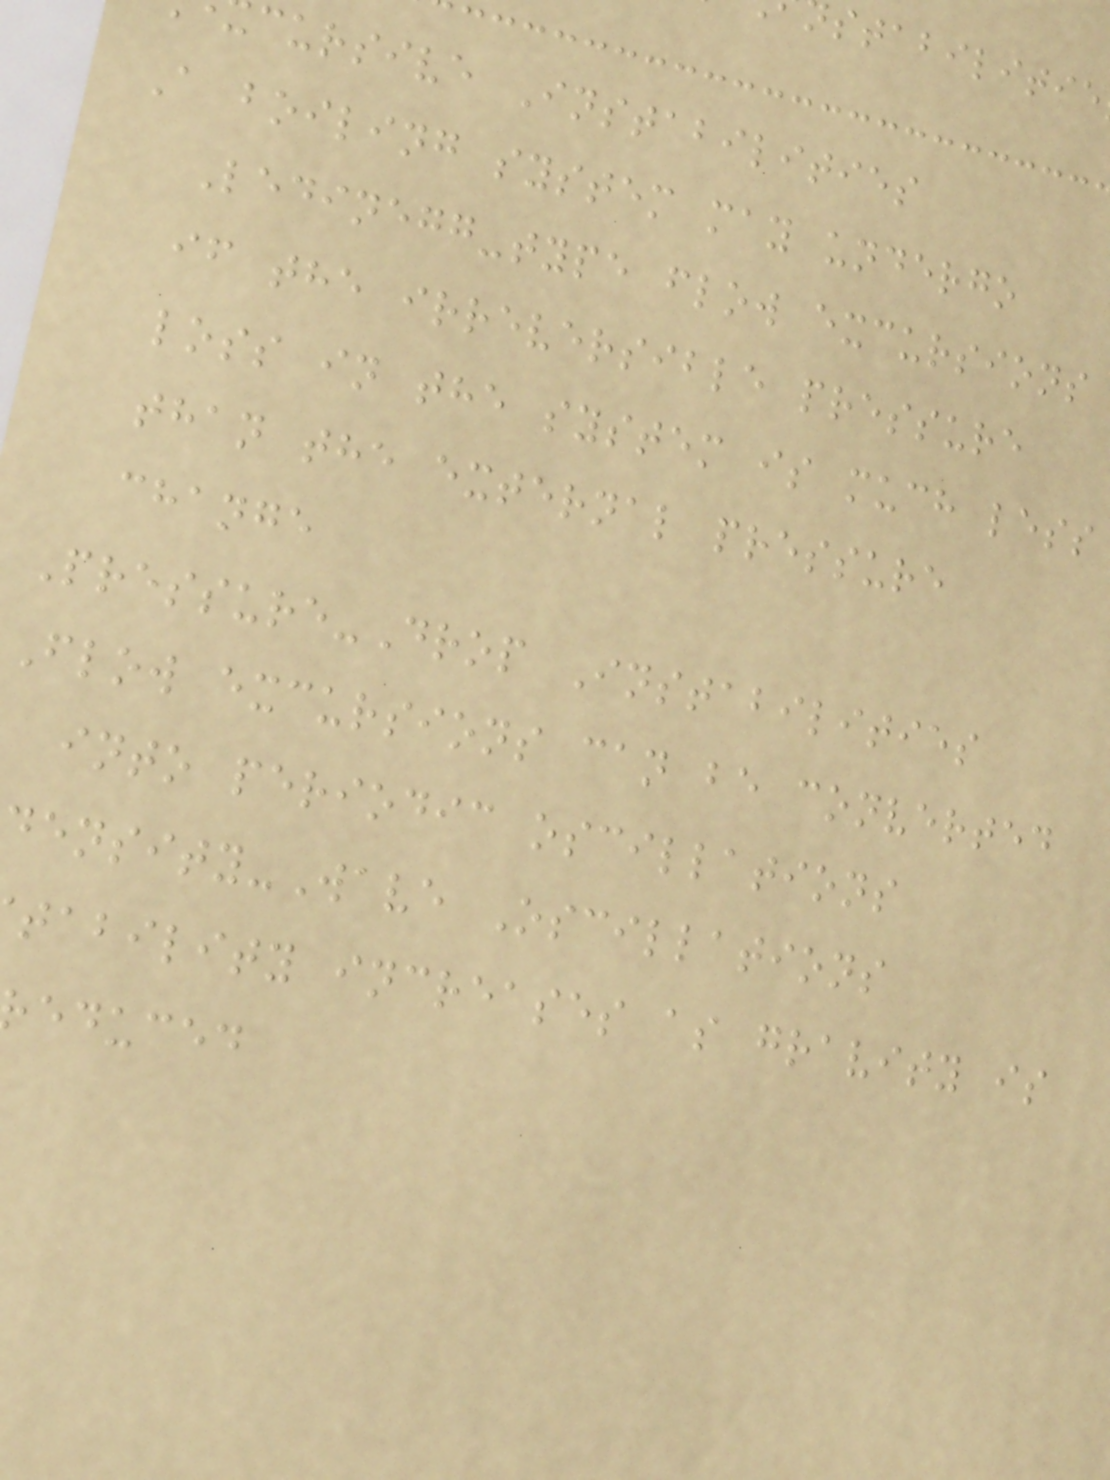cursive Instabilities
A boiling system may undergo
Ledinegg-type flow excursions
if the irreversible pressure
loss in the system is much less
than the external pressure
change
Pressure-Drop Instabilities
Flow excursions can be converted
into periodic oscillations
ensity-Wave Oscillations
tability increases as gravity is
educed
